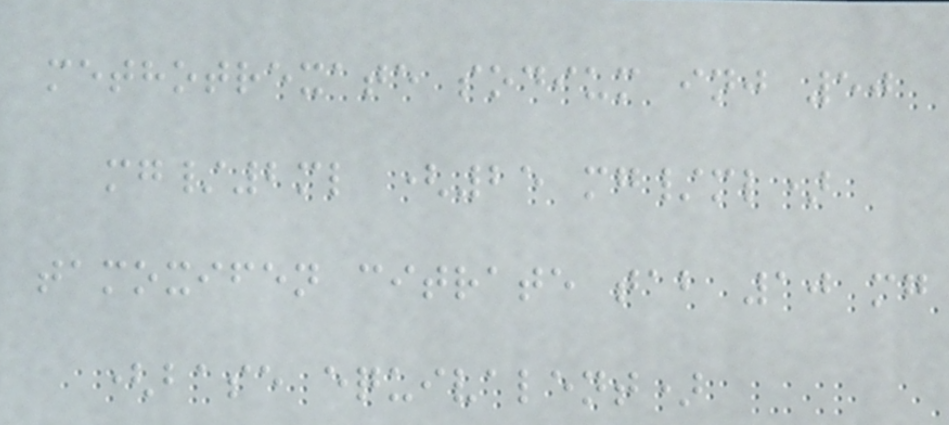methotrexate sodium inj 50
mg/2ml (25 mg/ml)
tamoxifen citrate tab 10 mg
(base equivalent)
